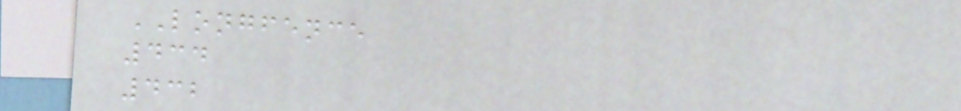LONGFENCE
434
432
